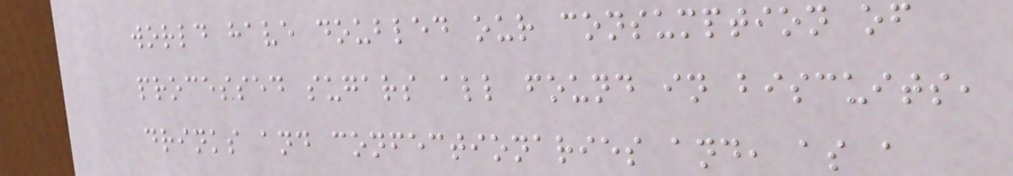world have doubled our consumption of
processed sugars all found in biscuits,
drinks and confectionaries and, as a
